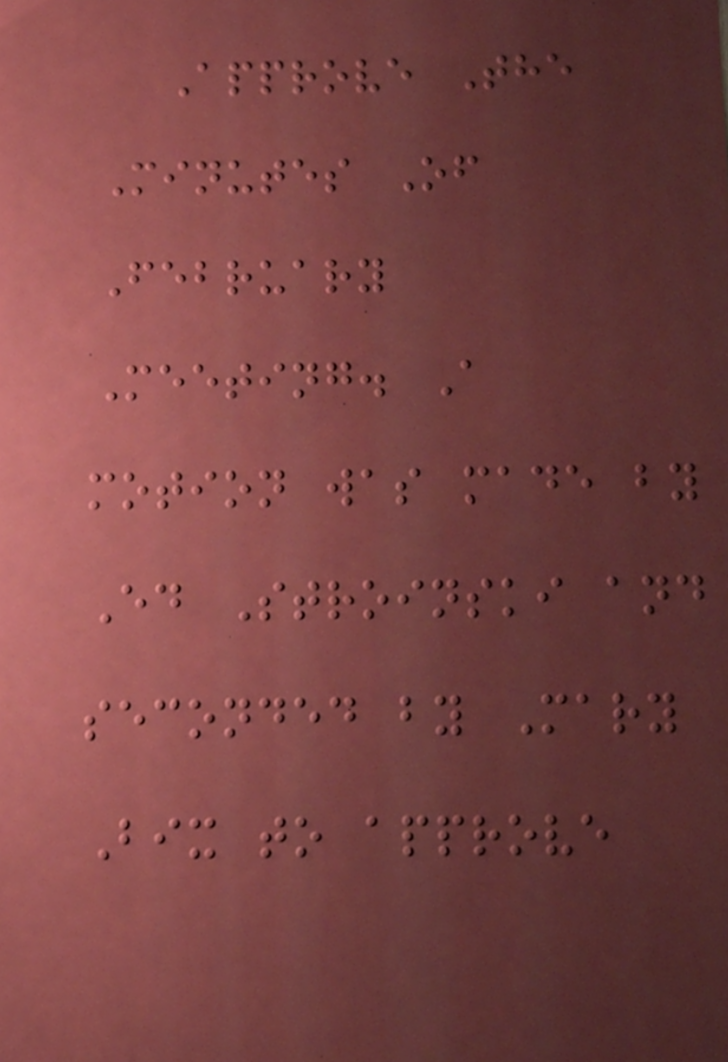Approve The
Minutes Of
February
Meeting. A
motion was made by
Ed Stroinski and
seconded by Mary
Bix to approve
